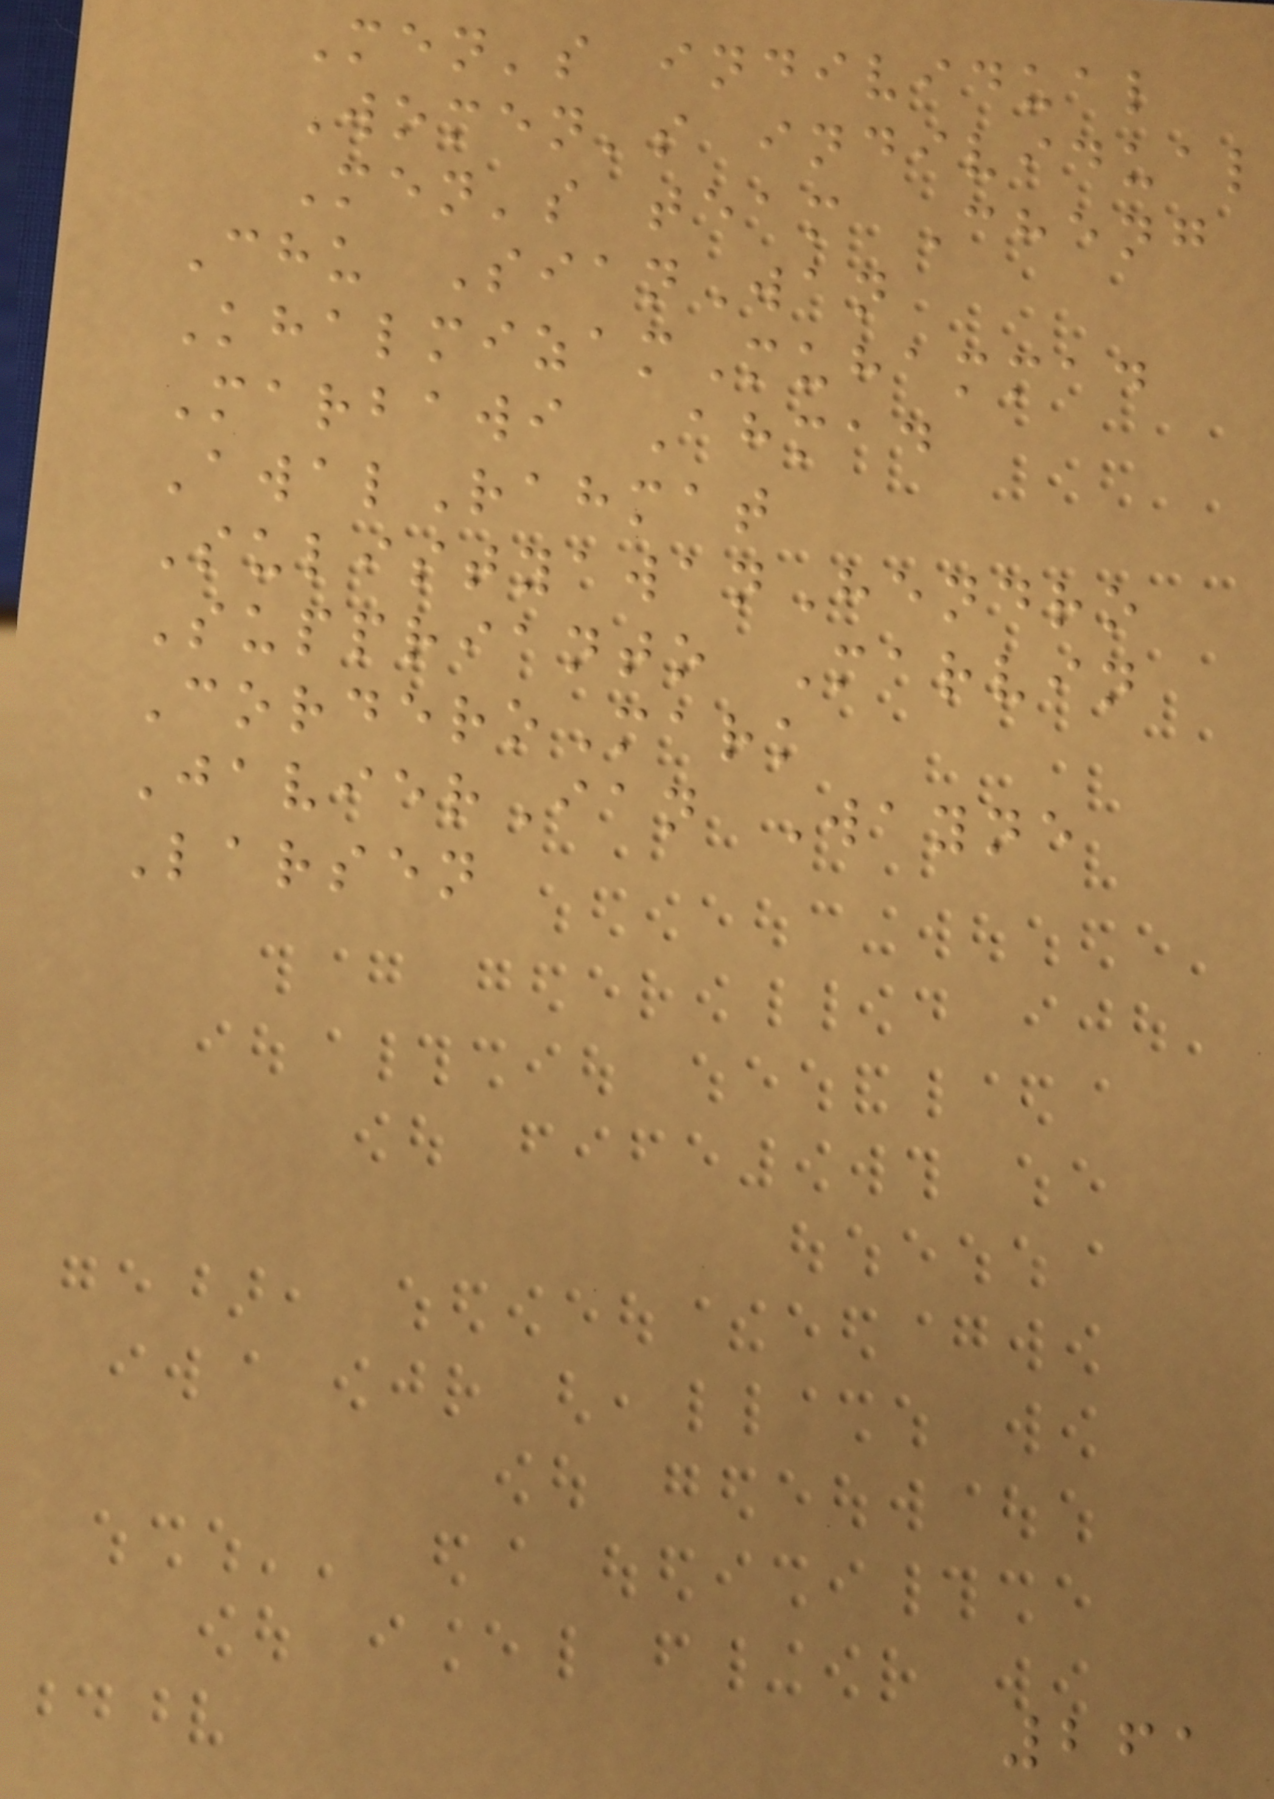Men's individual
Women's individual
Men's team Cheng
Chu SianWan
KhalmizamMuhammad
Marbawi Ahmad
AwalRahmat
SulistyawanHendro
Supprianto Marvin
CorderoMark
JavierIan Wayne
Larsen
261
